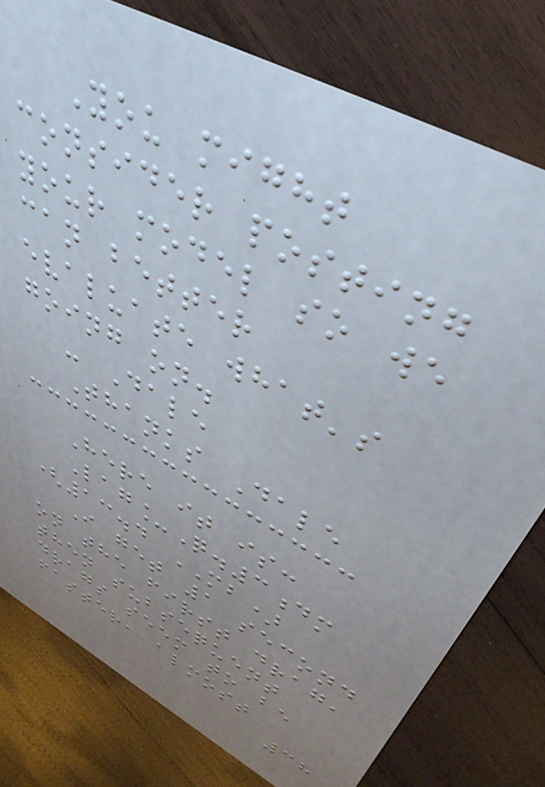You might
consider posting
your model so we
can better
evaluate what's
going on.
- Dale
Thanks Dale
Here it is:
Lag_Q.3dm
(13.4 MB)
I get 1 second
on the first drag,
then subsequent
drags seem to be
faster, almost
38
